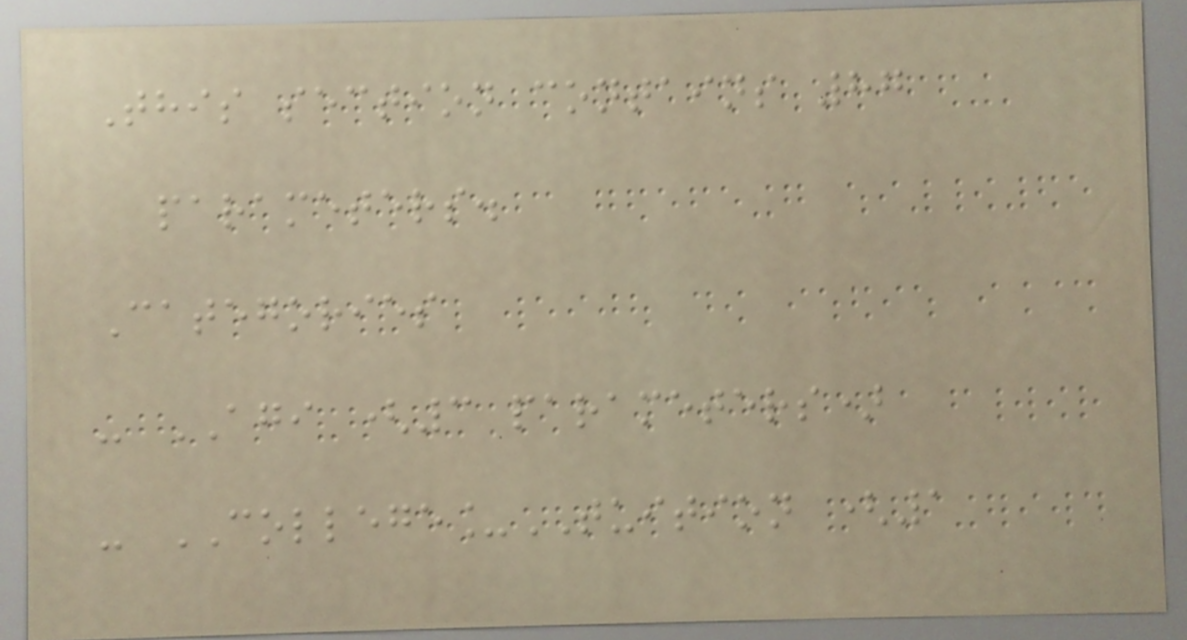This section contains 87
parameters.
Categories
- AGI (3 parameters)
- COLLEGE_TUITION (1
